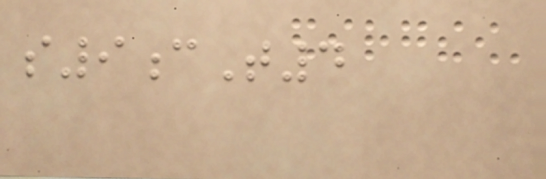s9cT4
